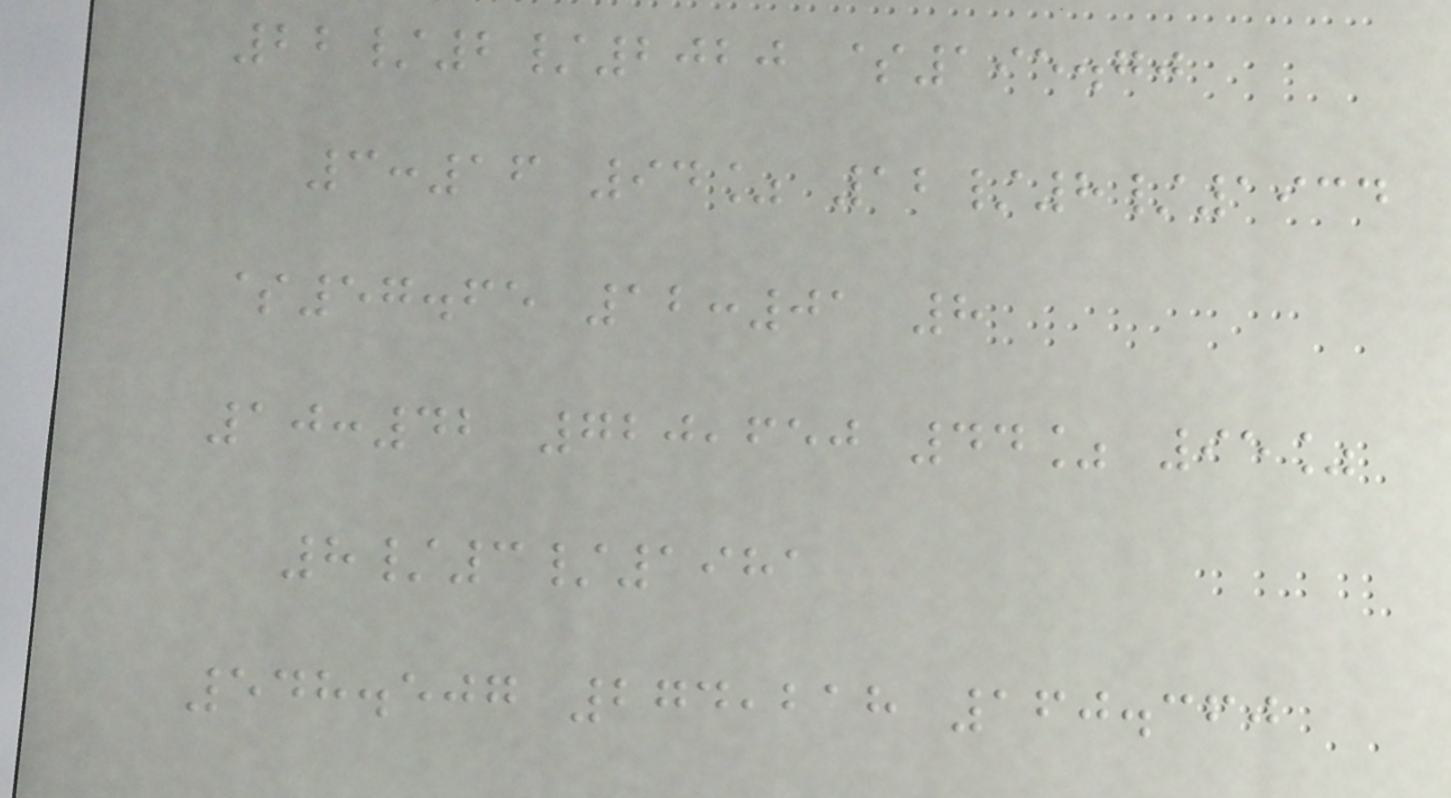22/2/2020 $195.70
3:16 94% 12/8/1934
$57.65 12:01 8
10:42 720,650 44% 95%
8/3/1981
548.507 274,218 160.360
